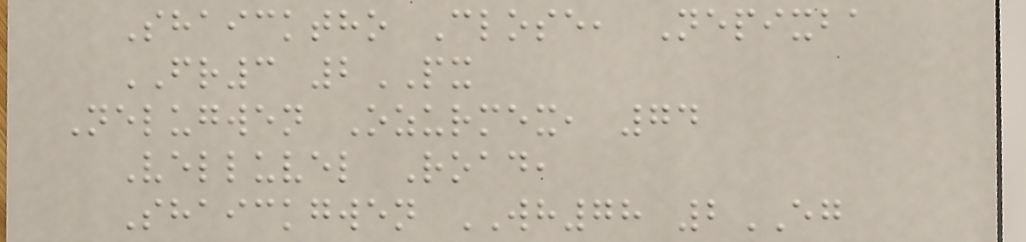Shaicktho Close, Nepixba
FR3 2PX
Nelugwen Ozurmex, 74
Velluvel Road,
Shaickgwen WH78 2EG
